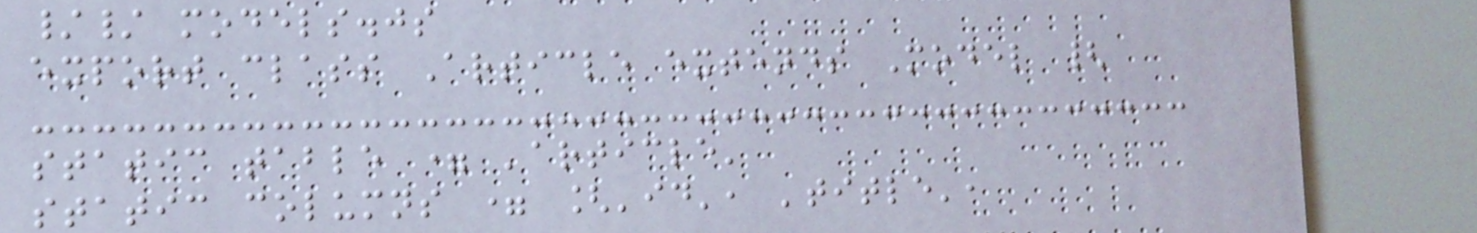// models.js
export class Article extends Model {
static table = 'article'
static columns = ['id', 'title',
